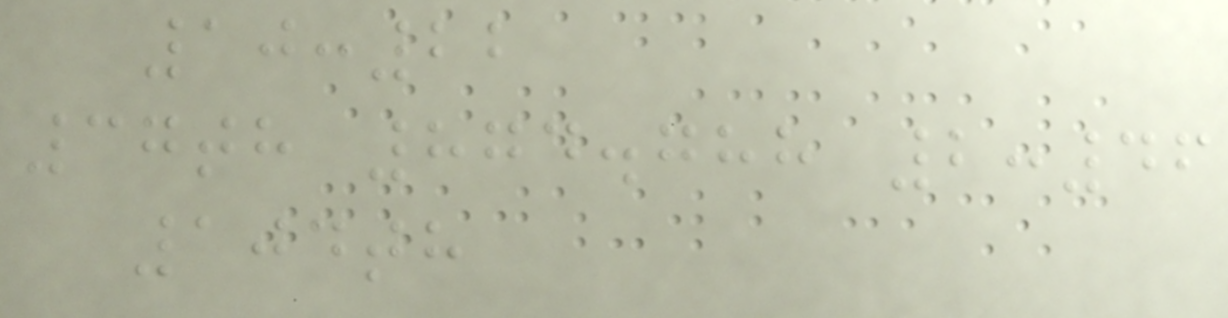10:22
37th 874.788 2:46
104th
